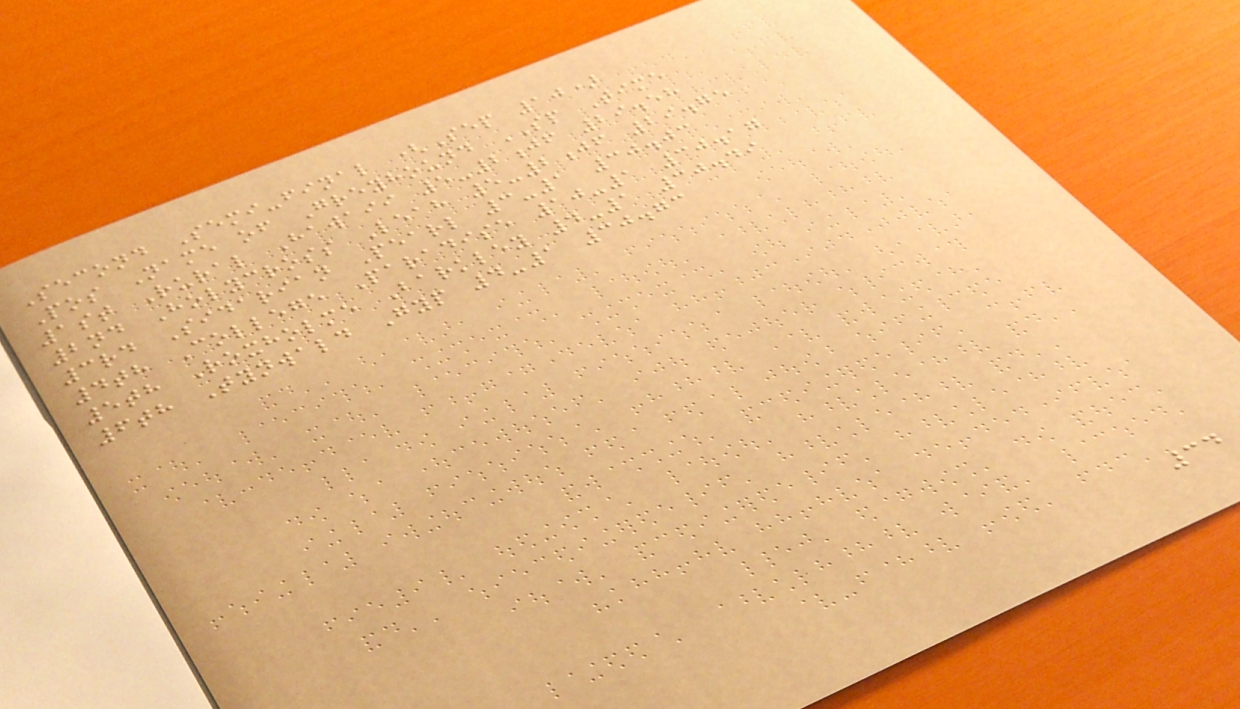Second Semi-final (Sep 10)
Pos Name of Greyhound SP Time
1st Rural Hawaii 5-2jf 29.58
2nd Holycross Leah 5-2jf 29.75
3rd Sidarian Pearl 3-1 30.03
4th College Paradise 10-1 30.17
5th Roxholme Barkley 4-1 30.49
6th Tynwald Gyp 4-1 30.73
34
